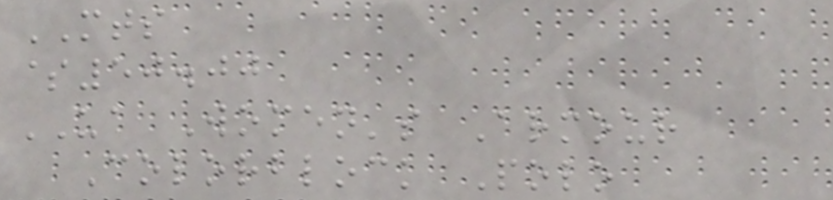MTS
$50.00
UA Women's Armour
Colorblock Polo
